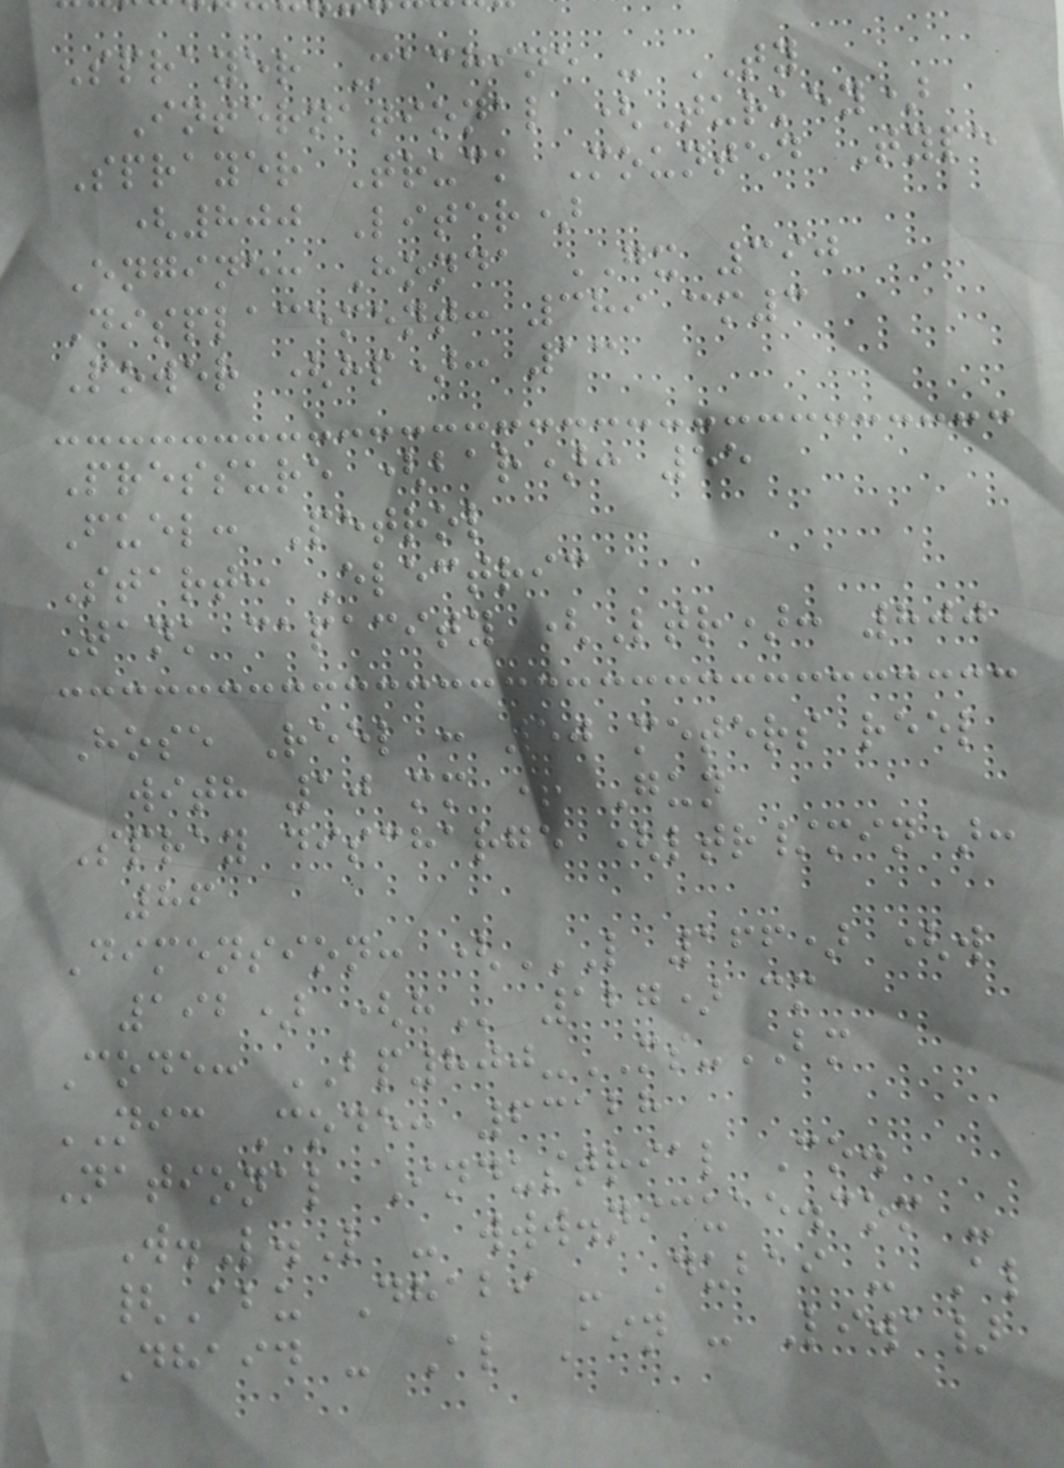Sprayer Machine - TY
International (Turkey)
Sprayer Truck Mounted Type
(800 Liter)
Engine: Honda GX 390
Displacement: 389 cm3
Power (hp): 13
Pressure (bar): 55
Fuel: Petrol
Start: Electric
Tank capacity (Ltr): 800
Hose Reel : 50 meters reel
with 10 mm + Gun
Spray discharge (ltr/min):
86
Dimension: (L 166) (W
192) (H 127) cm
Code: BP800-MS-BM
NIC Code: 63128
National Industrial Co.
W.L.L - www.nicuae.com -
{Abu Dhabi - Dubai - Al
Dhaid - Al Ain - Liwa}
